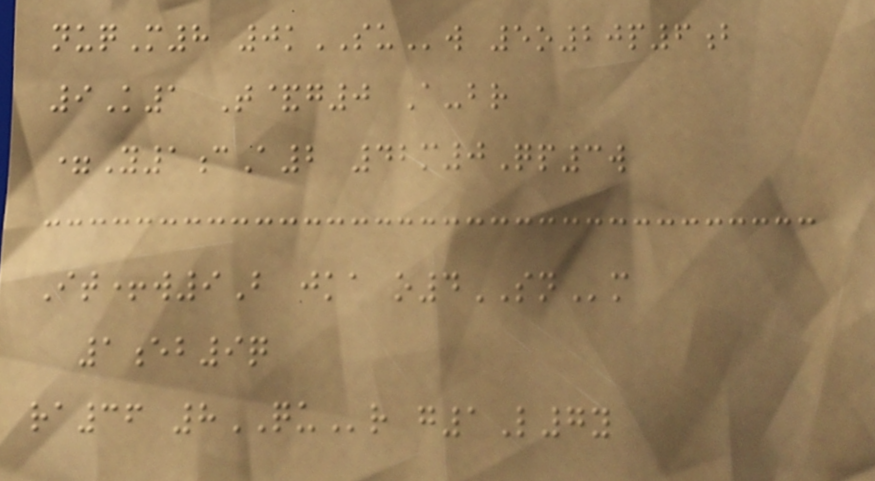nuqM8 0kSUw 5o20p6b
9K1 T&g0 A-br
=Y1cA2 42m0Qp3w
It+w9B jka o4SNm
1eb9q
ra36 8QUr g1L7y
